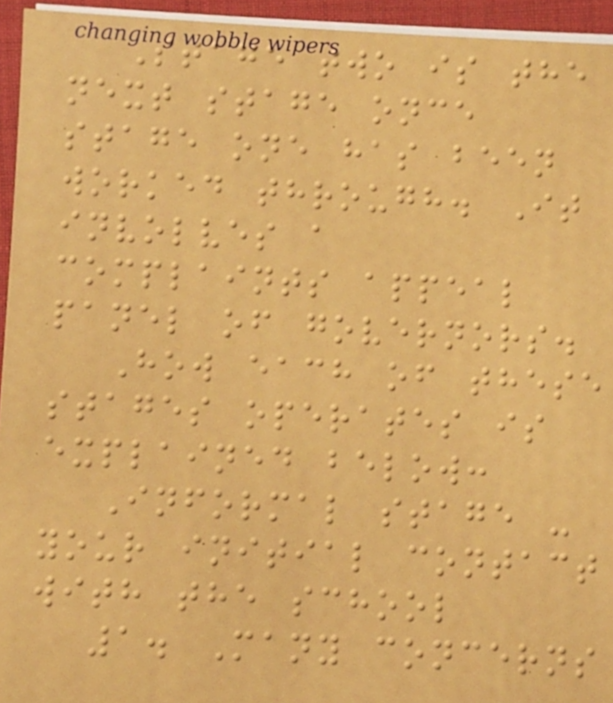Stage two is the
next stage once
stage one has been
worked through. It
involves a
complaints appeal
panel of governors.
How each of these
stages operates is
explained below:
Informal stage -
your initial contact
with the school
1. Many concerns
